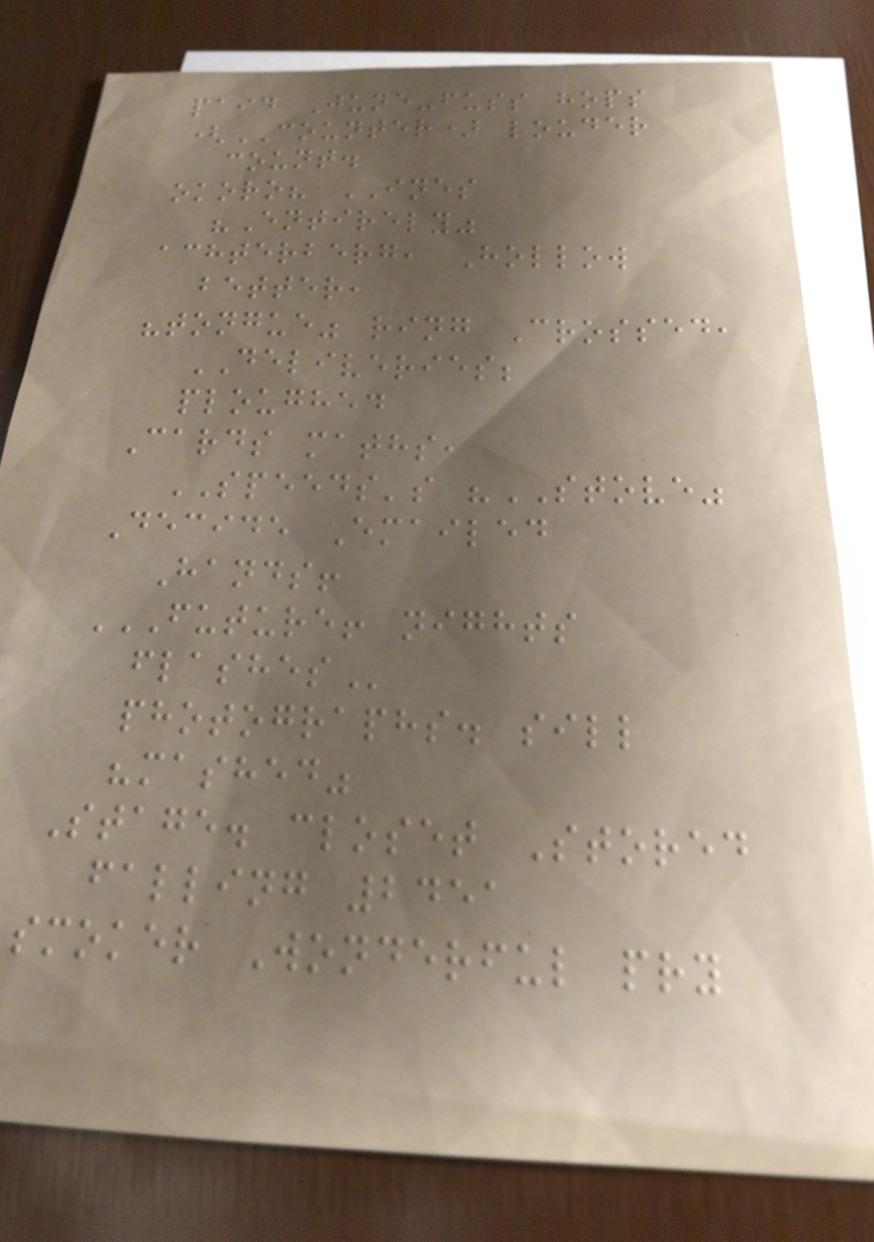paid June-fuss hops
(COUNTER) louder
count.
okoro? INES
"Entirely"
achterberg, Hollow
better,
"tongue" ring Crossed,
DELIVERIES;
ploughed
Cards maths,
SPEEDS's "STOVE"
Decide Emailed
Hands!
FUTURE! NIGHTS
FLASHES
photographs. sill
"mashed"
Stage. closet Stored
falling 2451
smoker Wonderful pry
